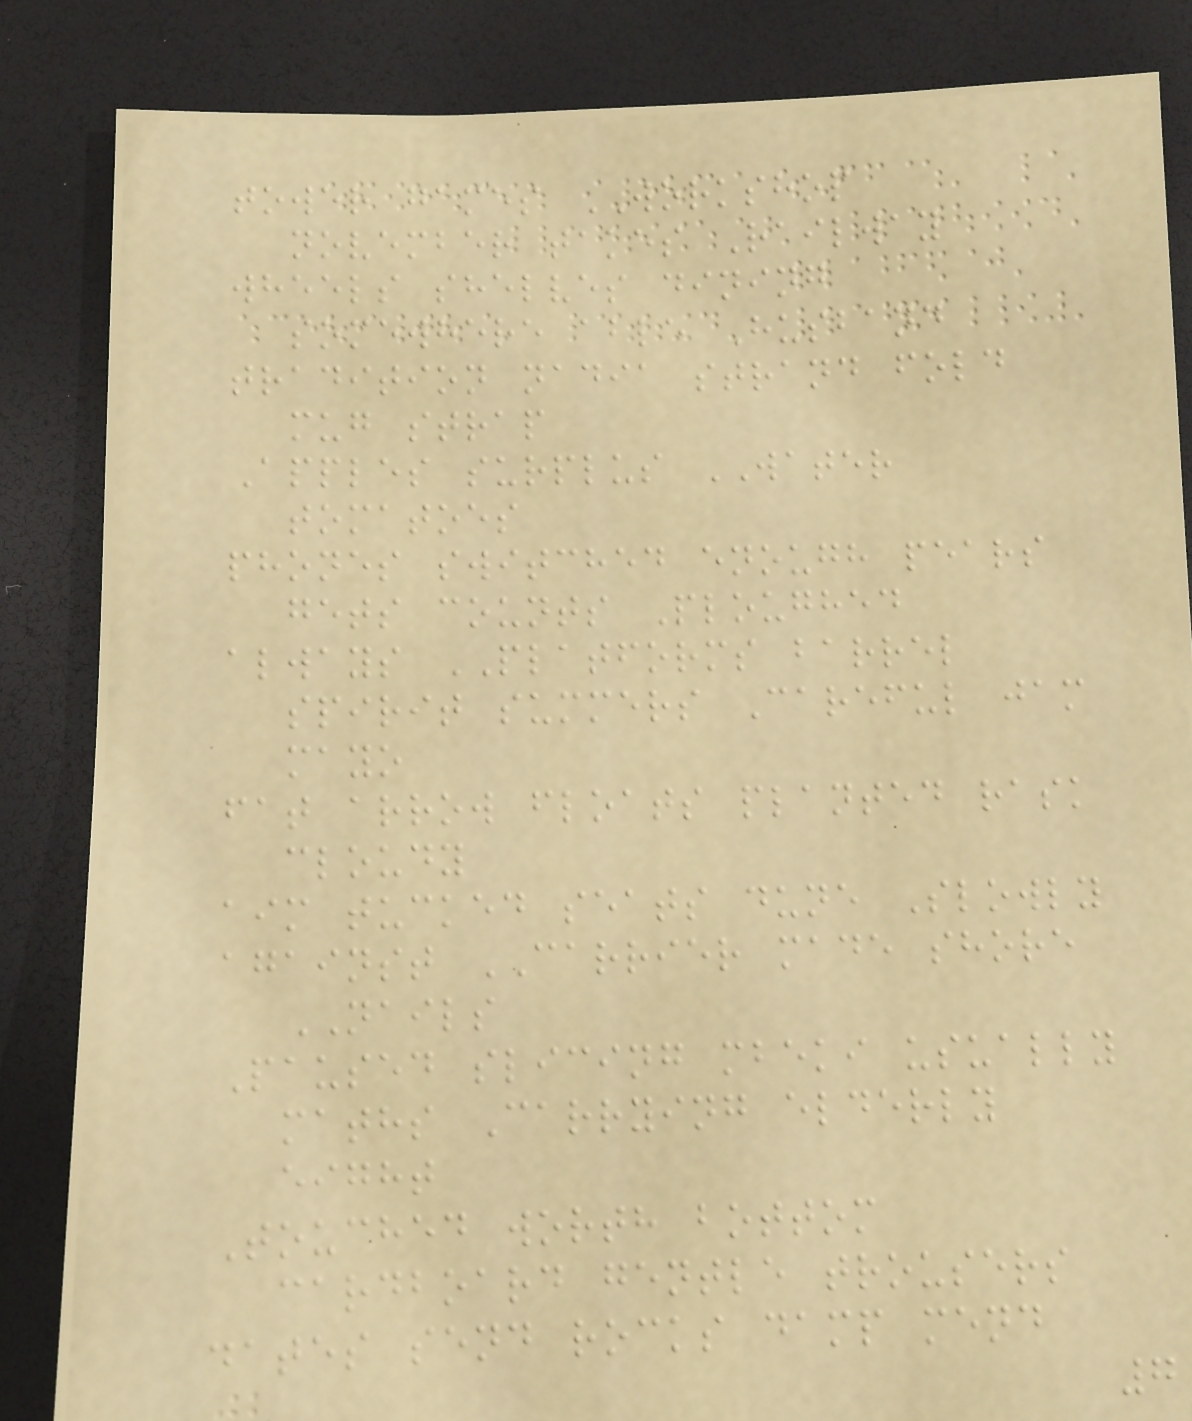tower games WORKSHOP
november takes Railway
wheels shelves dining
somewhere able Husband
tradition nadia strand fold
mug strap
Apples surplus WATER
tomatoes
phones switched enough pears
gets counts Ploughed
always PLATFORMS barrel
spirit summers Careful jam
mayo
fat arrow floats planted rask
cloudy
aim tucked seats dune Slowly
against CARRIER made shore
NAILS
Paused slicing mbeki usually
maths Carrying elderly
eight
Touched worth bottom
cardboard gentle trousers
dates send rocks damp mend
7
